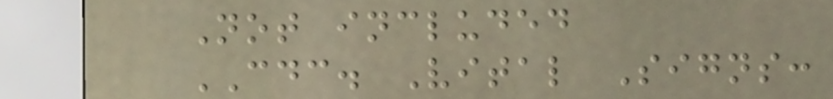Not included
CDC. Vital Signs:
